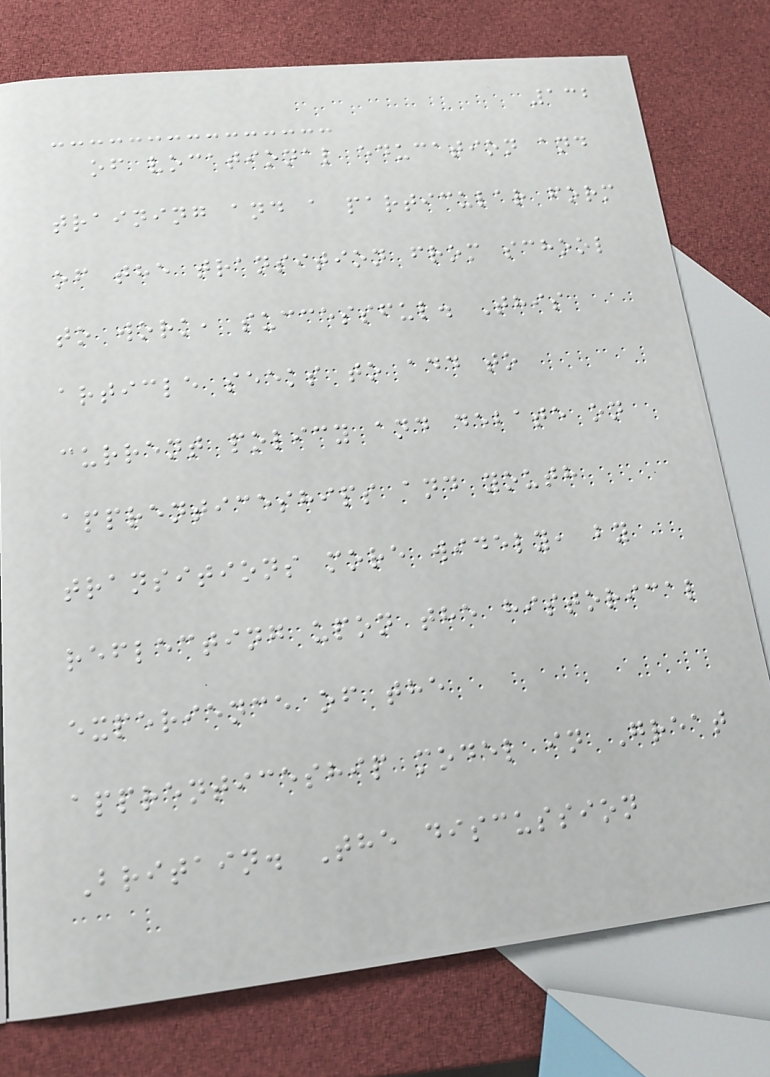132
of vocational education and
training and a particular form
of the transition from school
to work, successful. This
article seeks to add to
current policy and debate on
apprenticeships and youth
transitions more widely, by
reflecting upon the historical
experience of the
apprenticeship model in Great
Britain. The discussion
